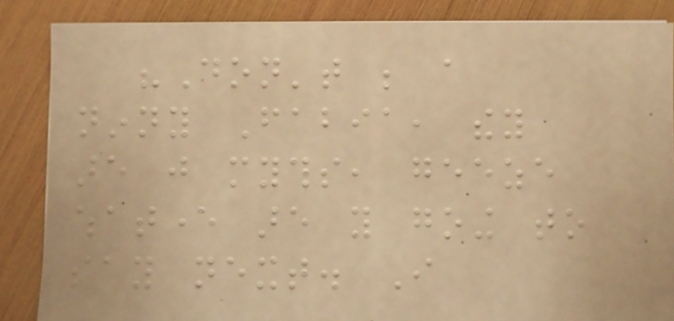"Don't be a
ninny Fabia, they
are just myths, geeze
whatever are you going to
say next. I
